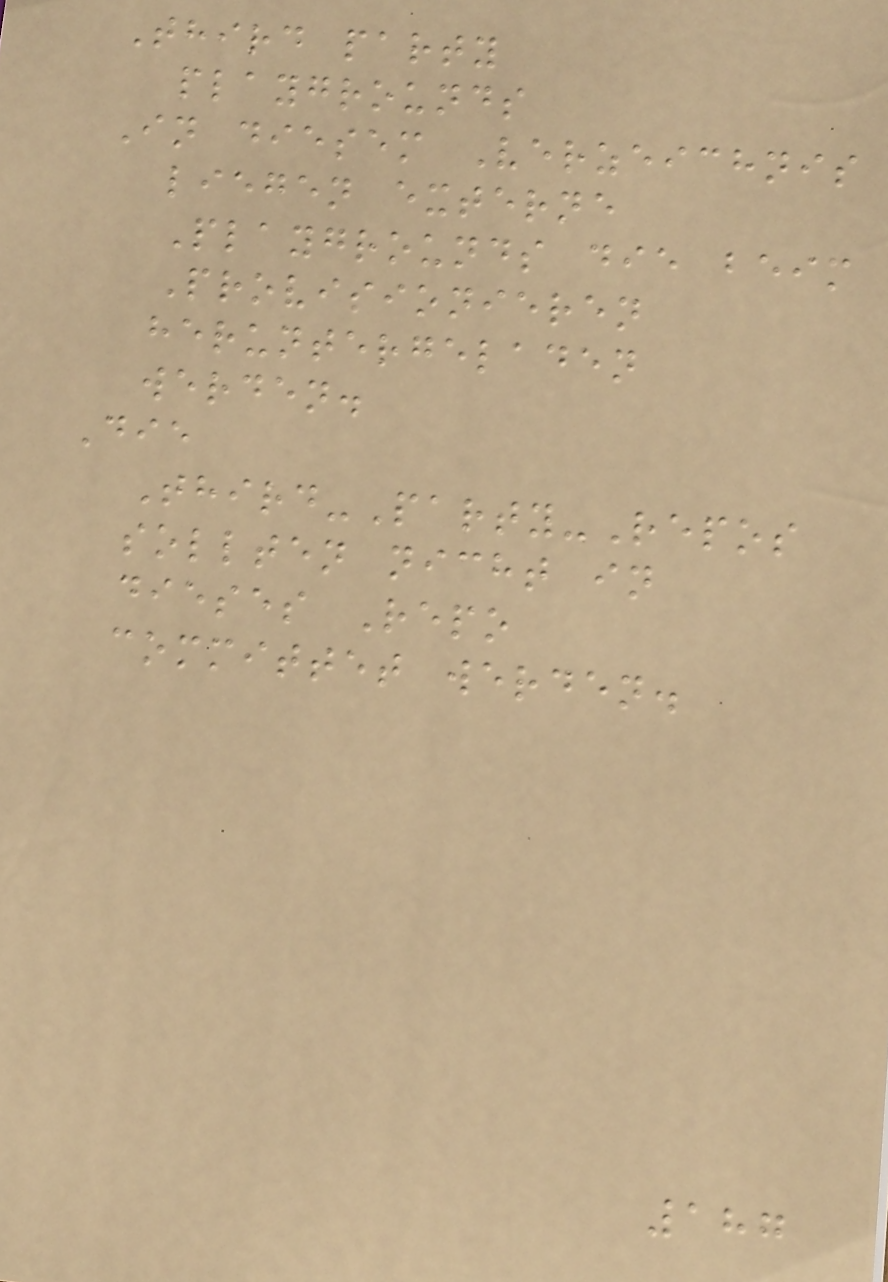Third party
playgrounds
In diesem Verzeichnis
liegen externe
Playgrounds die beim
Provisionieren
heruntergeladen
werden.
Die
Third-Party-Repos
sollten nicht in
dieses Repo
committet werden.
187
